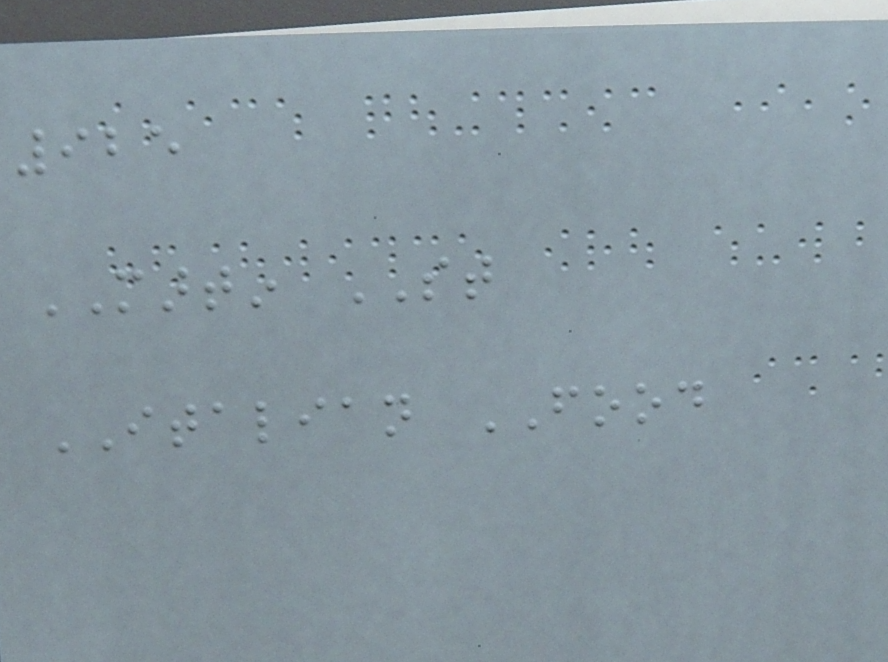925
MARTIN ST
ITALIAN FOOD
